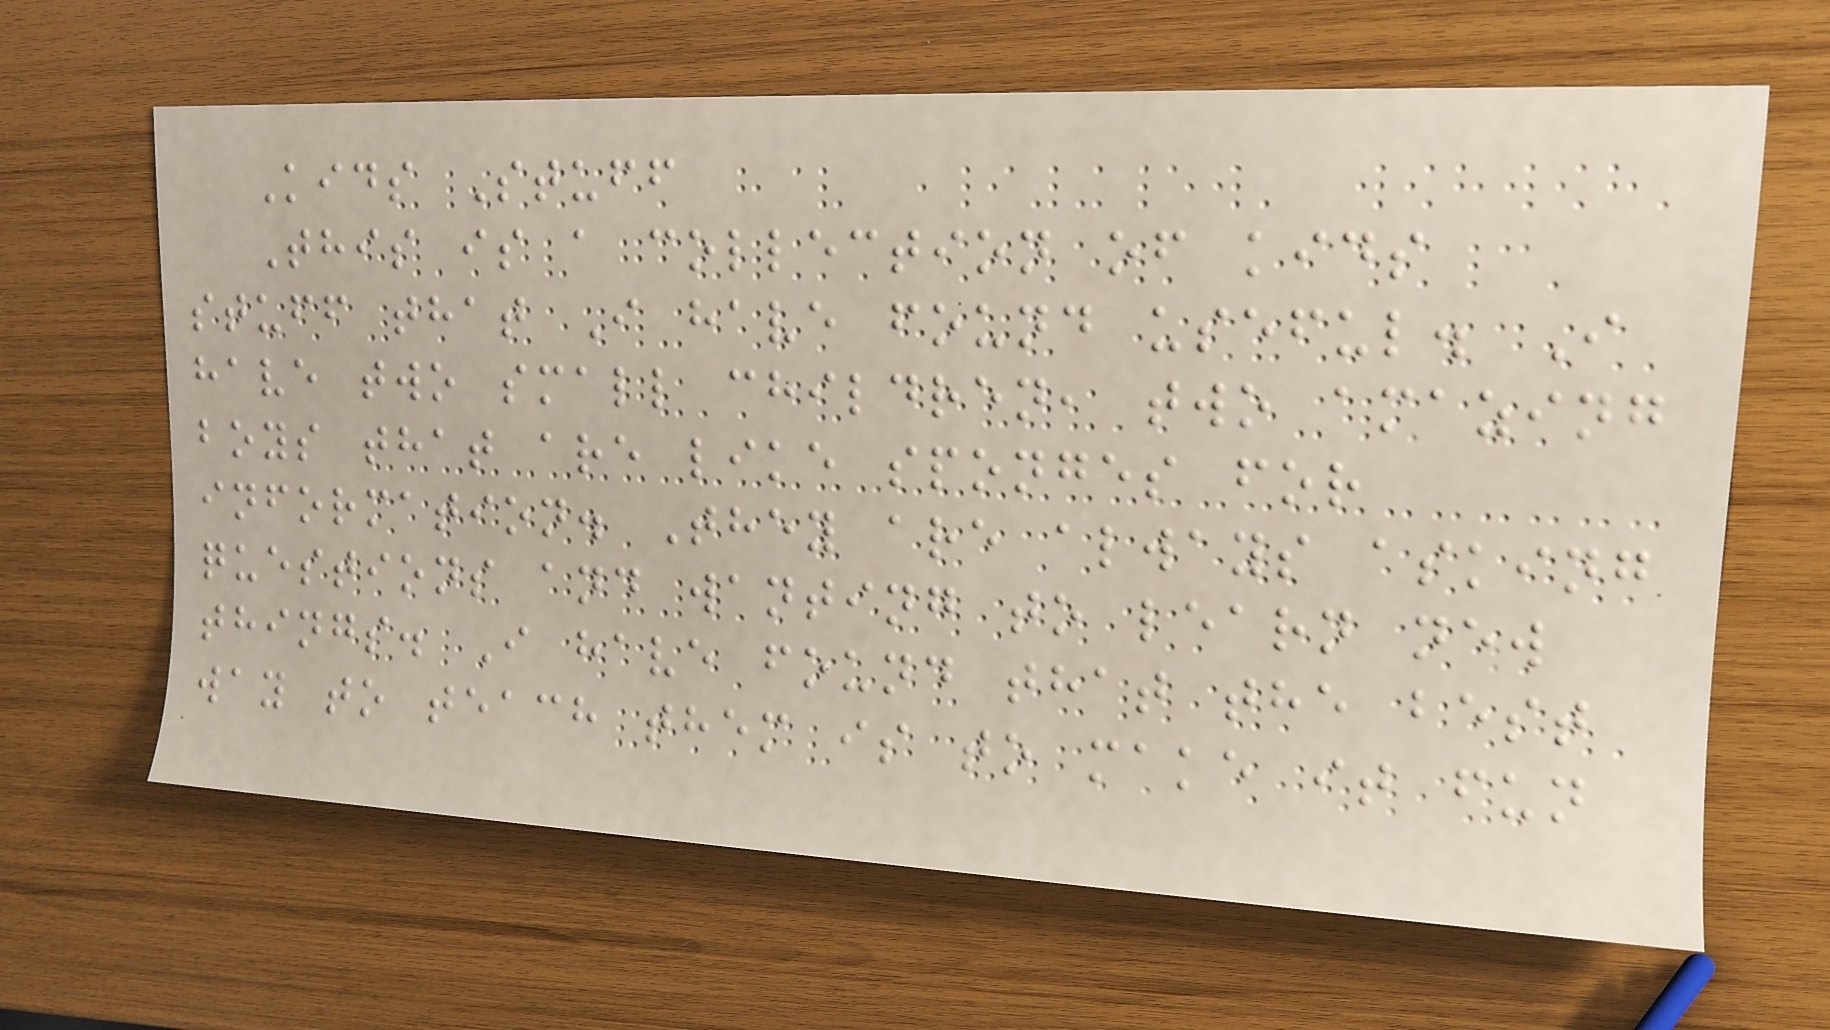Kids Stuff
This is a collection of kids
stuff that I have found useful. I
have two small children, two amazing
boys that are like sponges for
information. They are always asking
questions and wanting to learn new
things. I have found that the best
way to teach them is to make it fun
